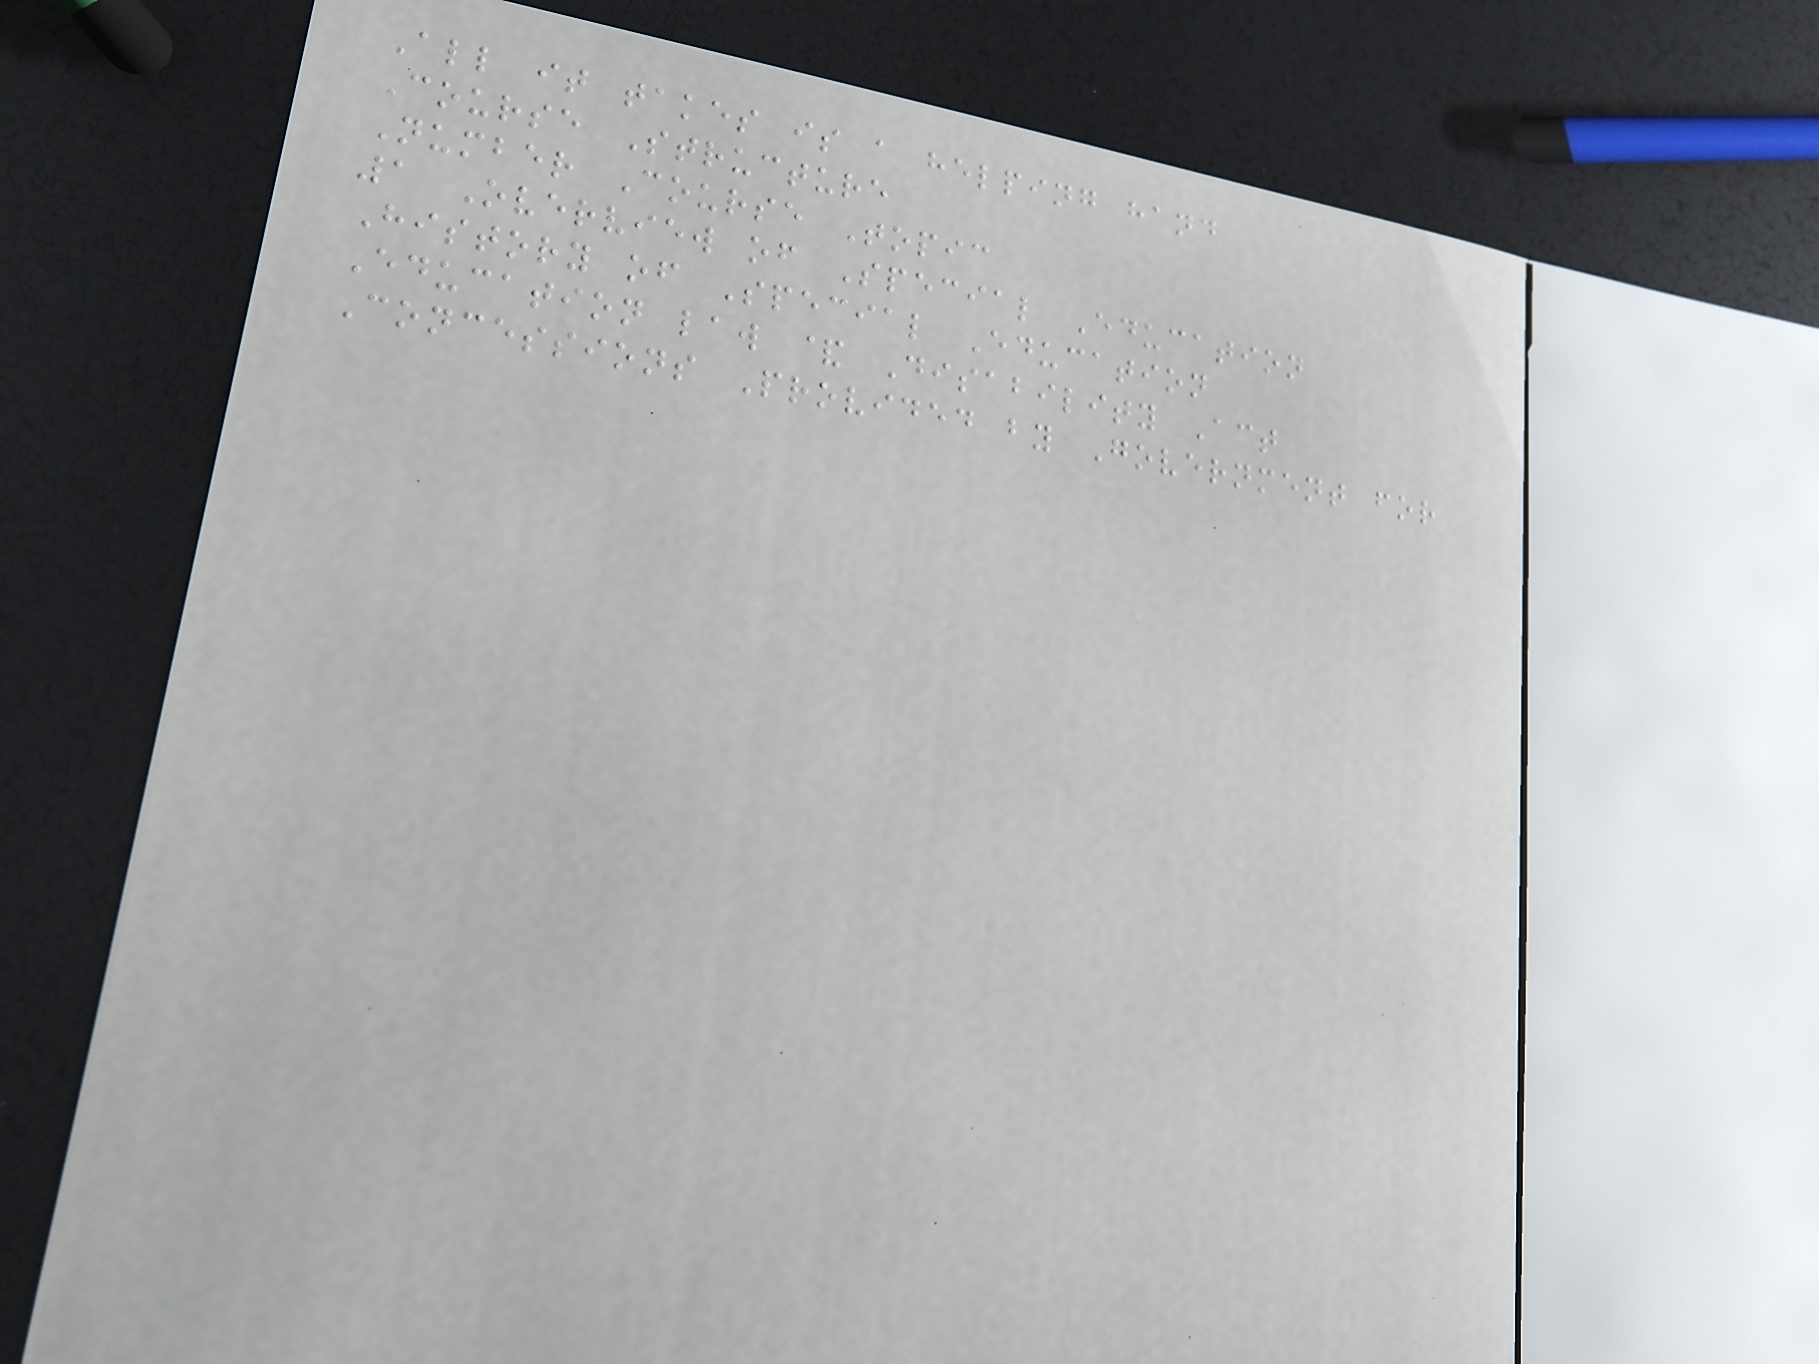All it takes is a helping hand
Course Structure
Number Course Topic
1 Overview of Special Education
History of Special Education
Education law & Disability Act
Concessions Provided by Government for
